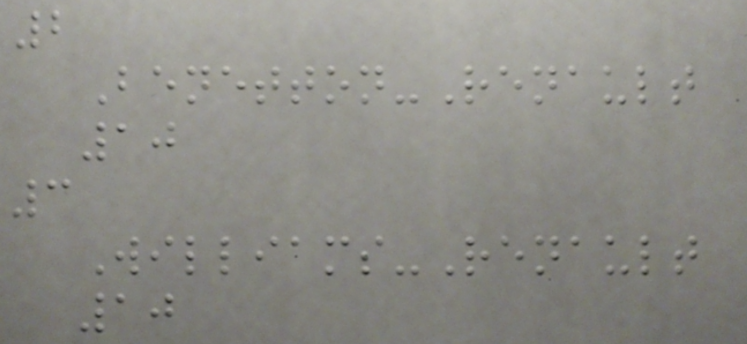2
Benetton-Renault
10
3
Williams-Renault
10
